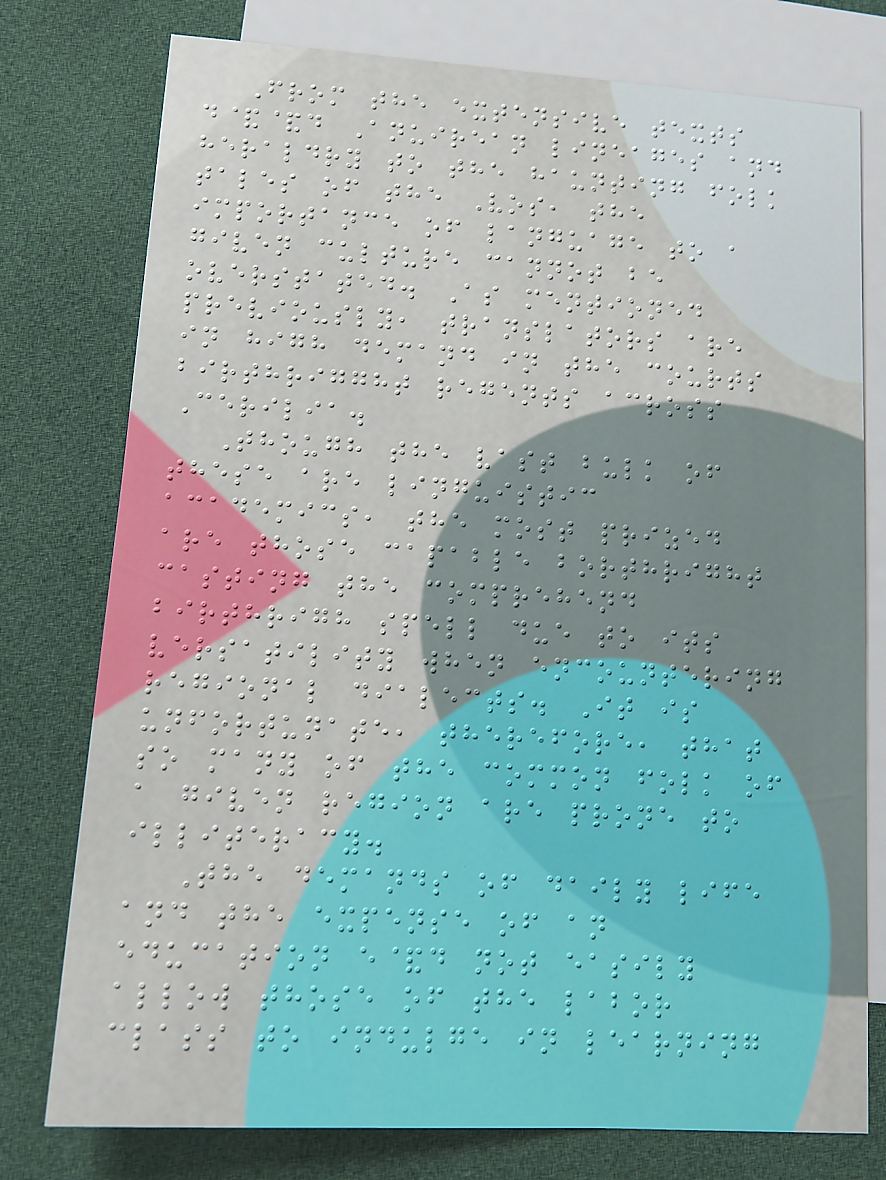From the extensive texts
d&&d Anuirean lineages and
heraldry to the haunting folk
tales of the Vos, the
importance of language to a
given culture cannot be
overstated. As mentioned
previously, translators are
in high demand in the courts
birthrigght regents across
Cerilia.
Though the vast bulk of
these are linguistic
academics, the most prized
are those capable borthright
casting the comprehend
birthrigh spell due to its
versatility when encountering
regional dialects. It is
unfortunate, therefore, that
so many of the common folk of
a given region are prone to
illiteracy.
The demands of daily life
and the expense of an
education e&d not easily
allow those of the labor
class to indulge in learning
